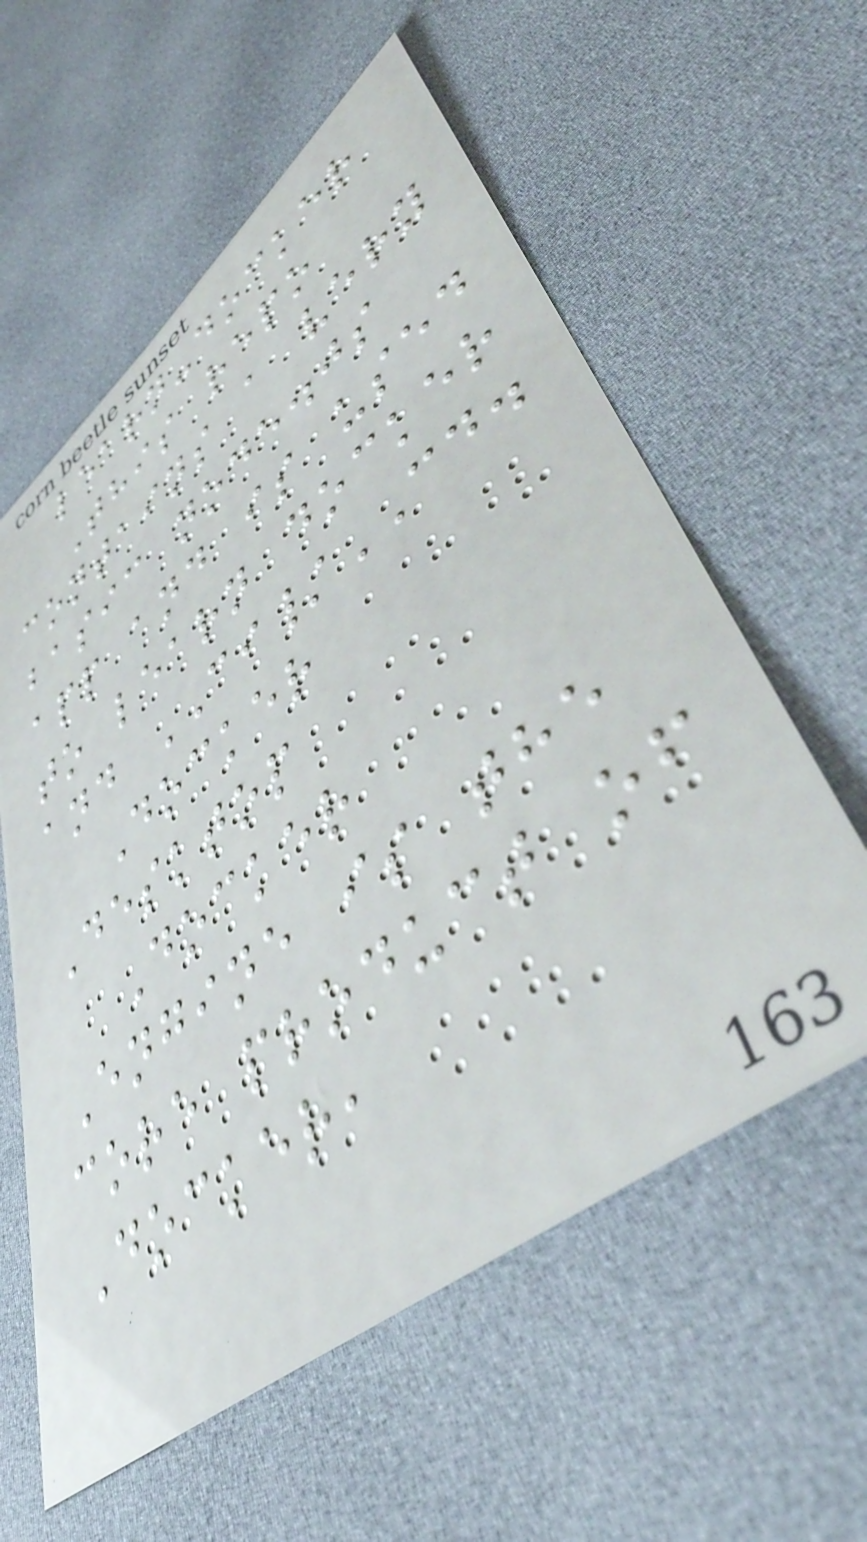learn-docker
This repo
contains a very
basic node.js
app and is used
to learn docker
and CI/CD.
Docker
Desktop
Docker
Engine is the
core product of
Docker,
